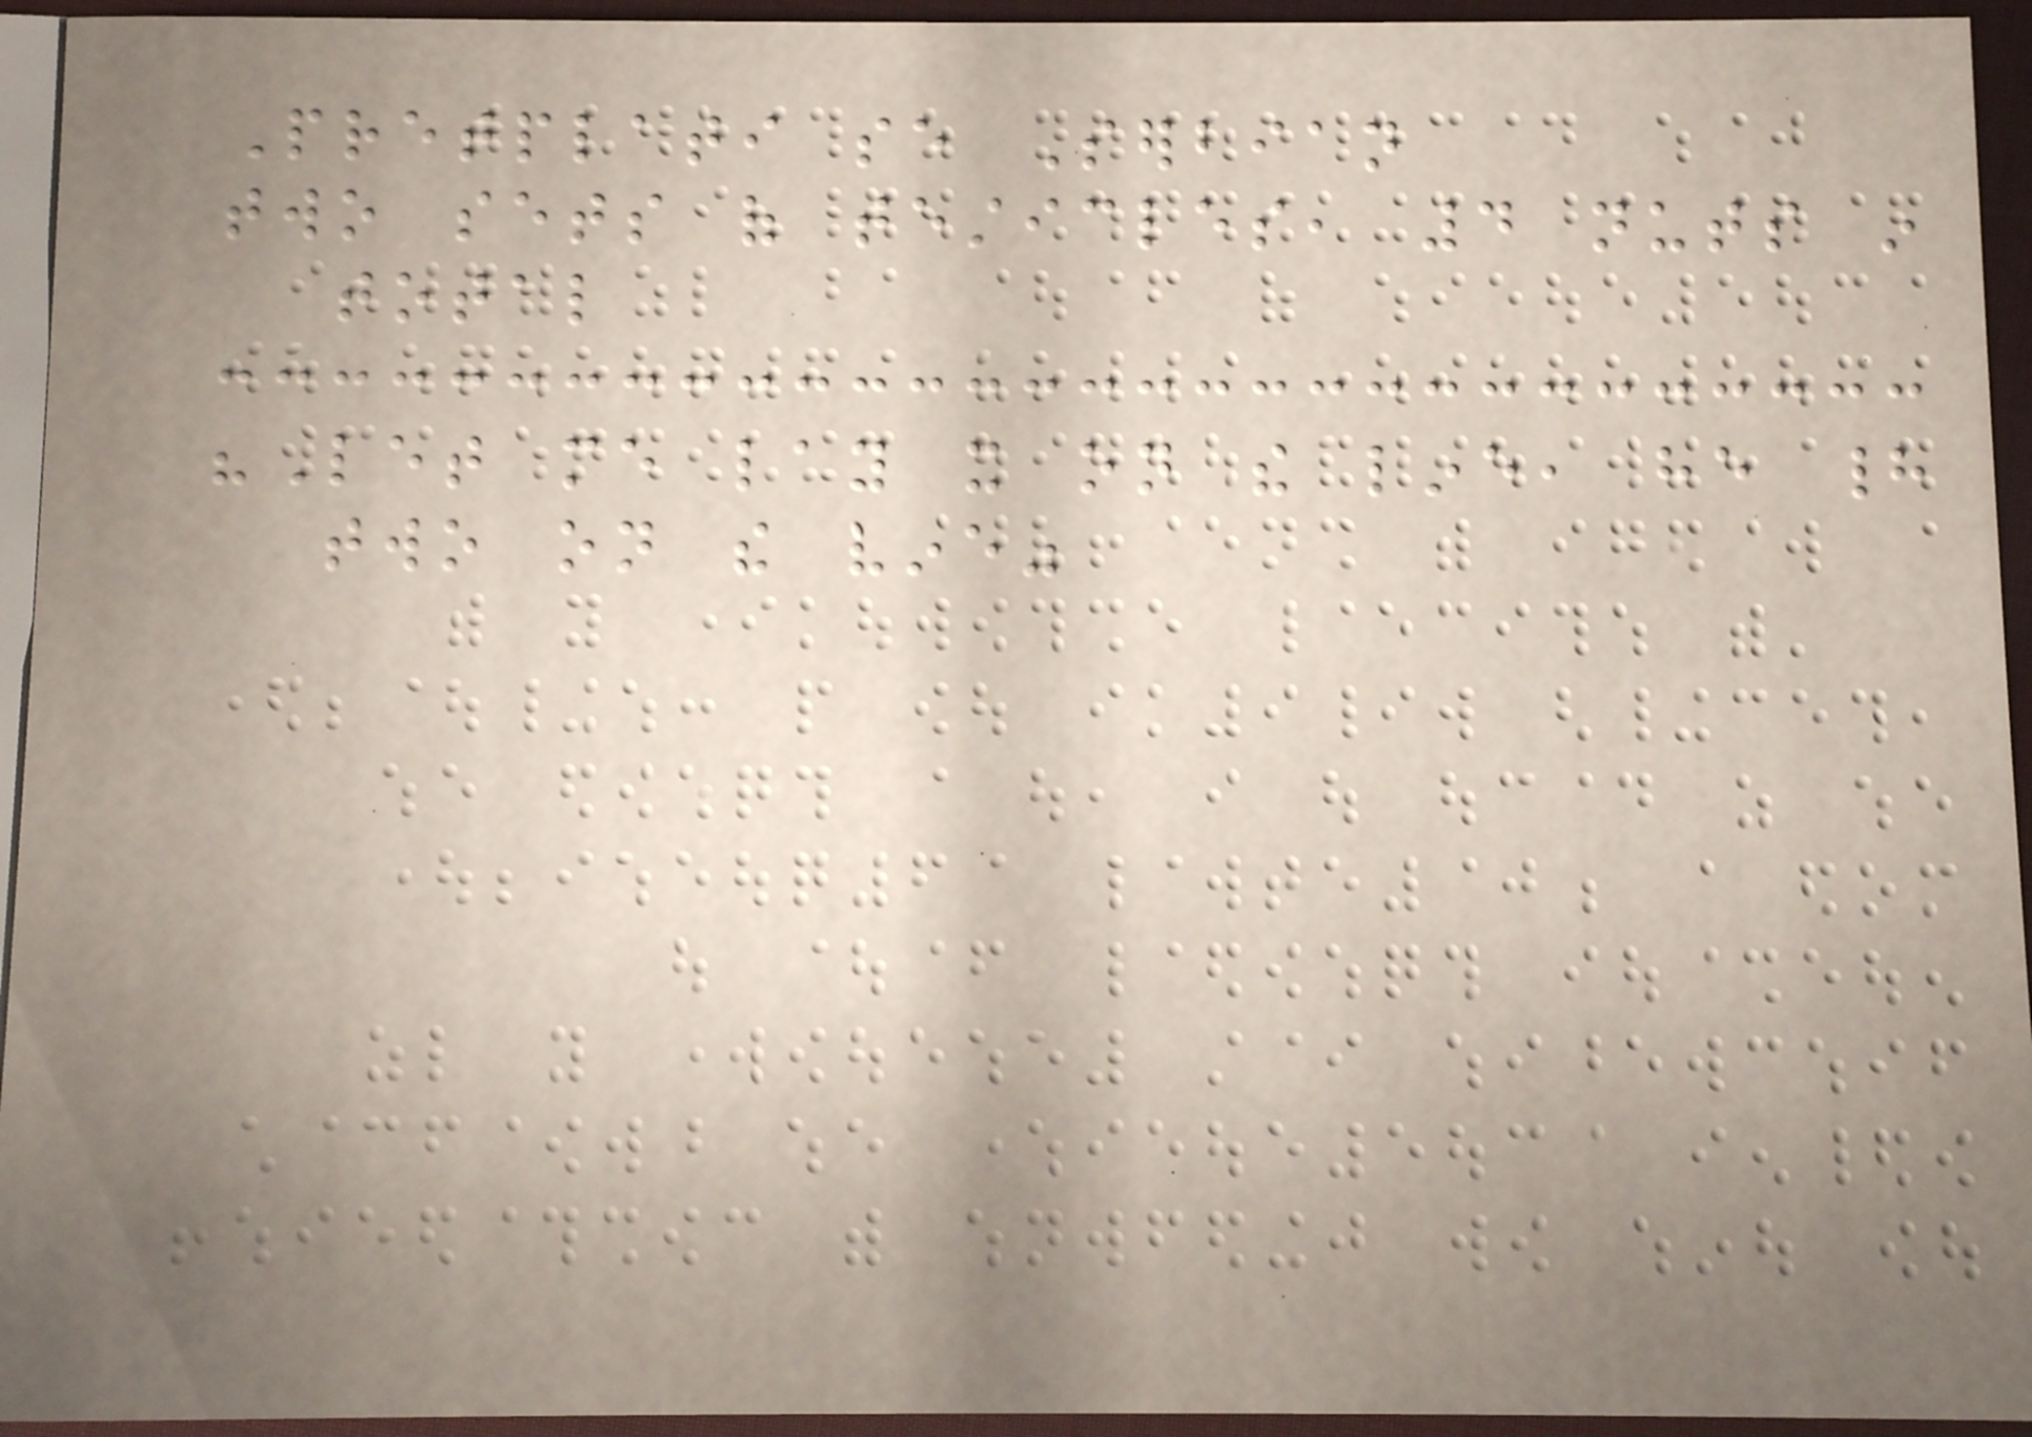Pretplati se Serbian
two sets of testicles, 4 nuts in
total
"Let me lay it on the line, he had
two on the vine"
